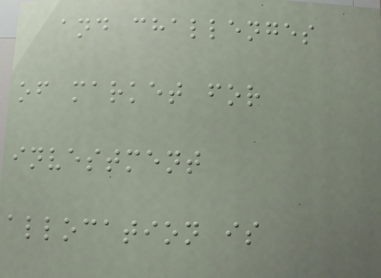and challenges
of market for
investment
allocation is
